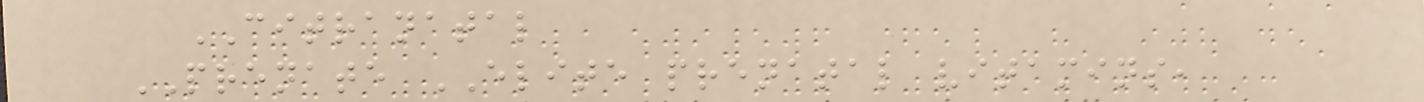CITRANATAL
PRENATE ELITE prenatal vitamins,
